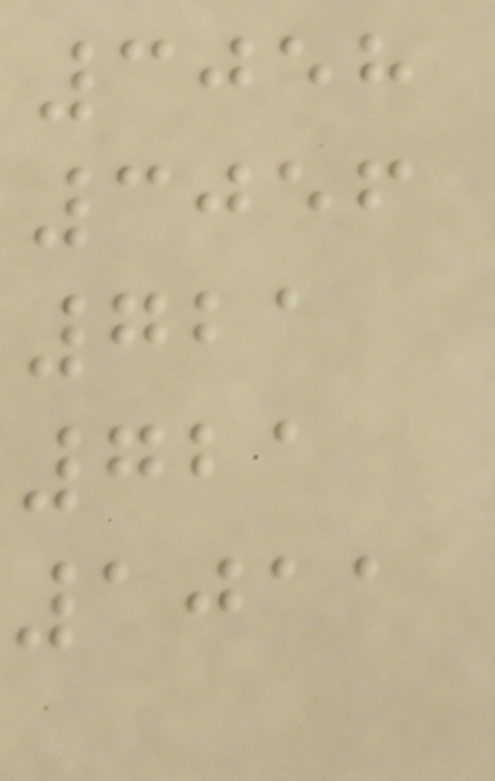3058
3056
721
721
1011
